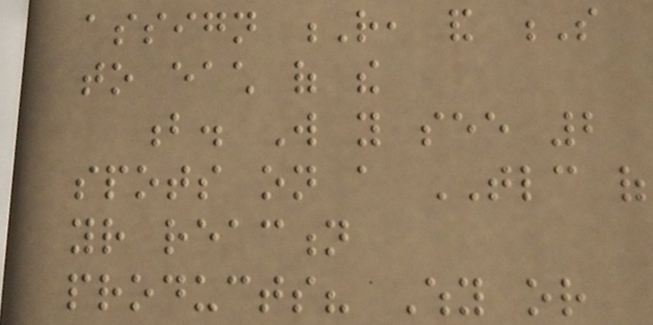assign R, and S
to each of the
b. Will you see 2
spots on a TLC of
your reaction
products? Why or
